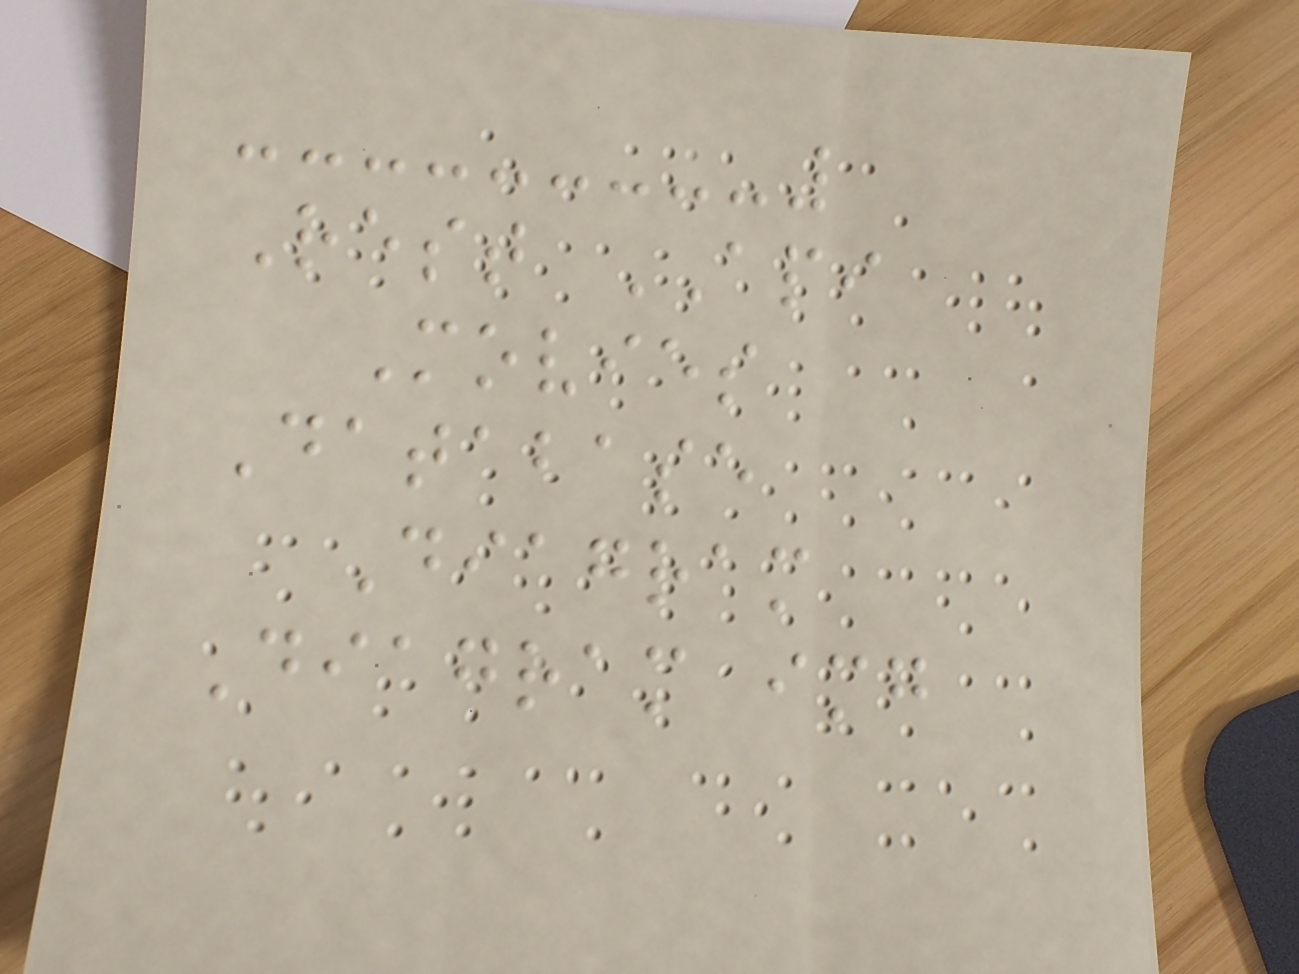Rest API
Movies
Database
Diagram
Diagram img
